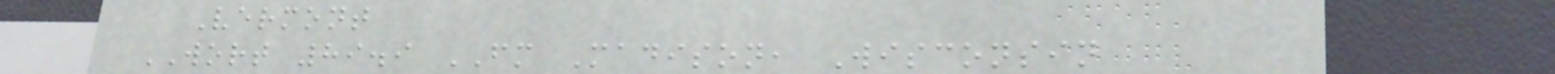Vermont
WORT 89.9 FM Madison, Wisconsin
